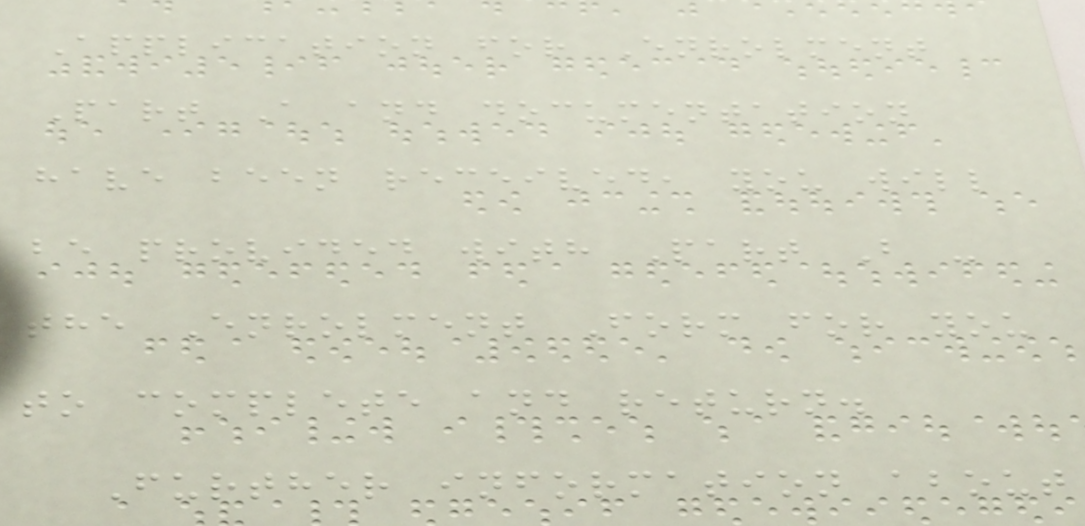Application for Enrolment
Part A and documentation
have been received, you will
be provided with Part B -
the Enrolment Form for you
to complete and return.
Further information about
